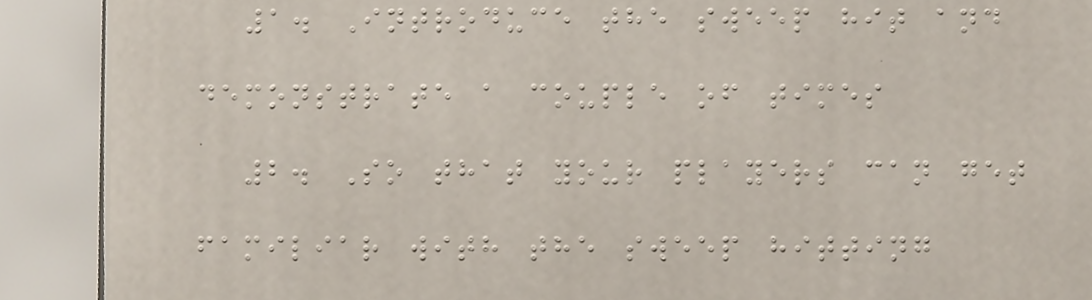1. Introduce the sweep hit and
demonstrate a couple of times
2. So that your players can get
familiar with the sweep hitting
